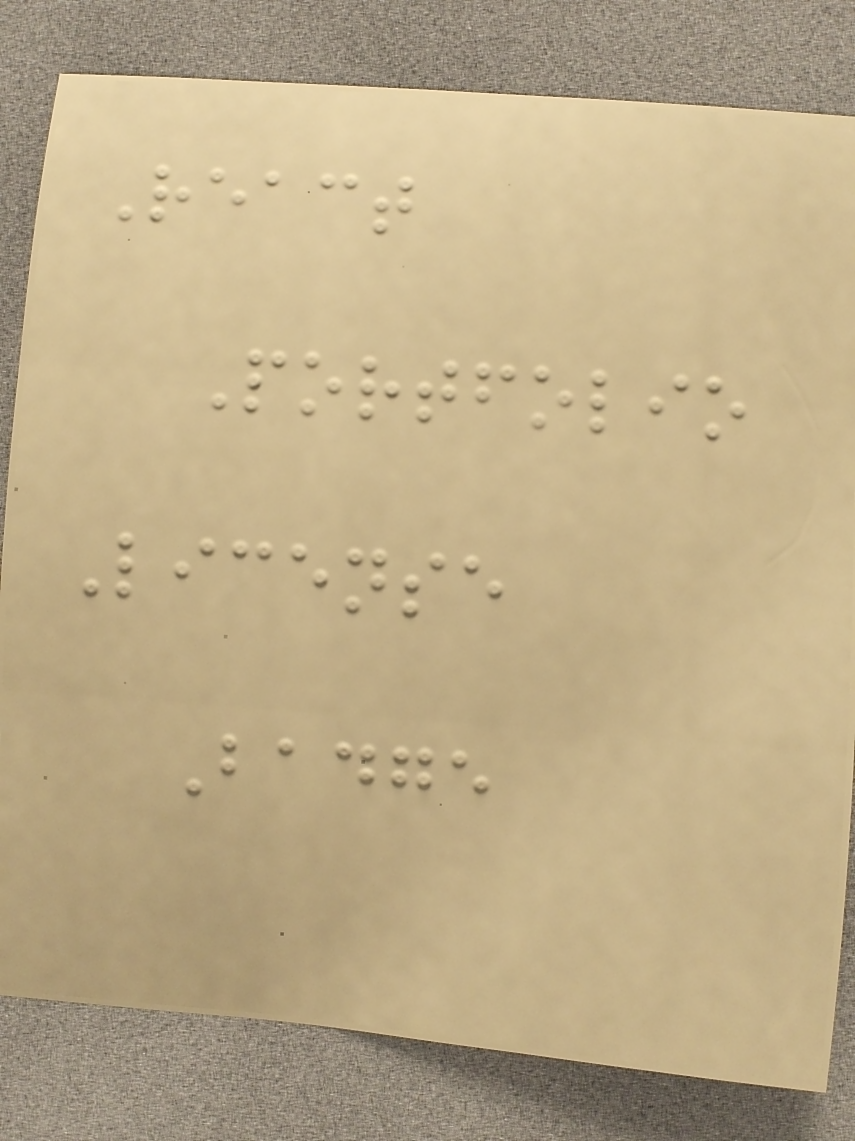React
Portfolio
License
Badge
